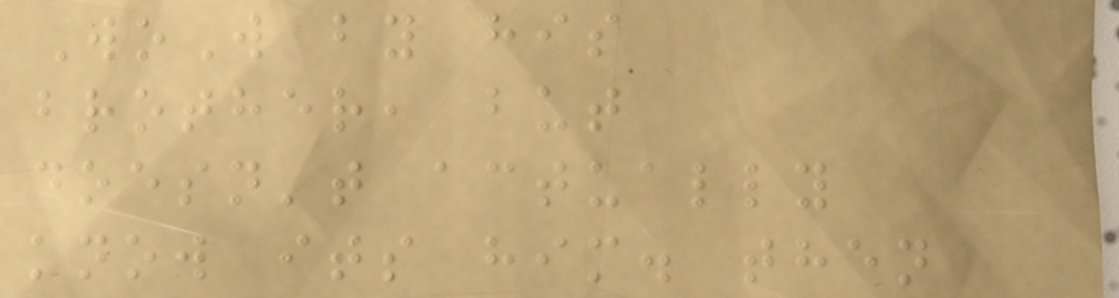WoW by his
brother, but
doesn't actually
know its him. then
